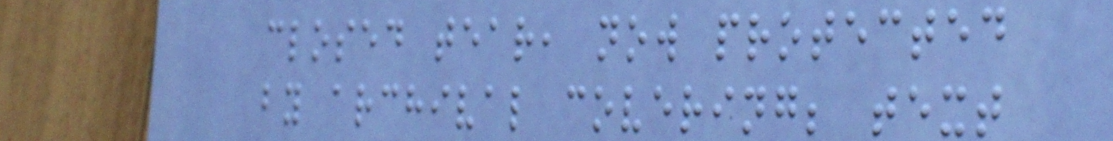closed tear, now protected
by archival covering; text
